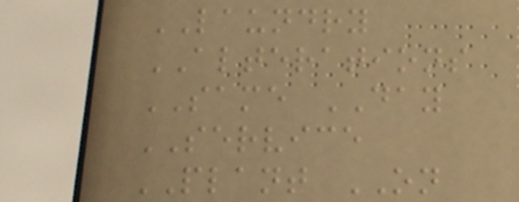LAUNDRY
ALTERATIONS
SAME DAY
SERVICE
PLANT ON
